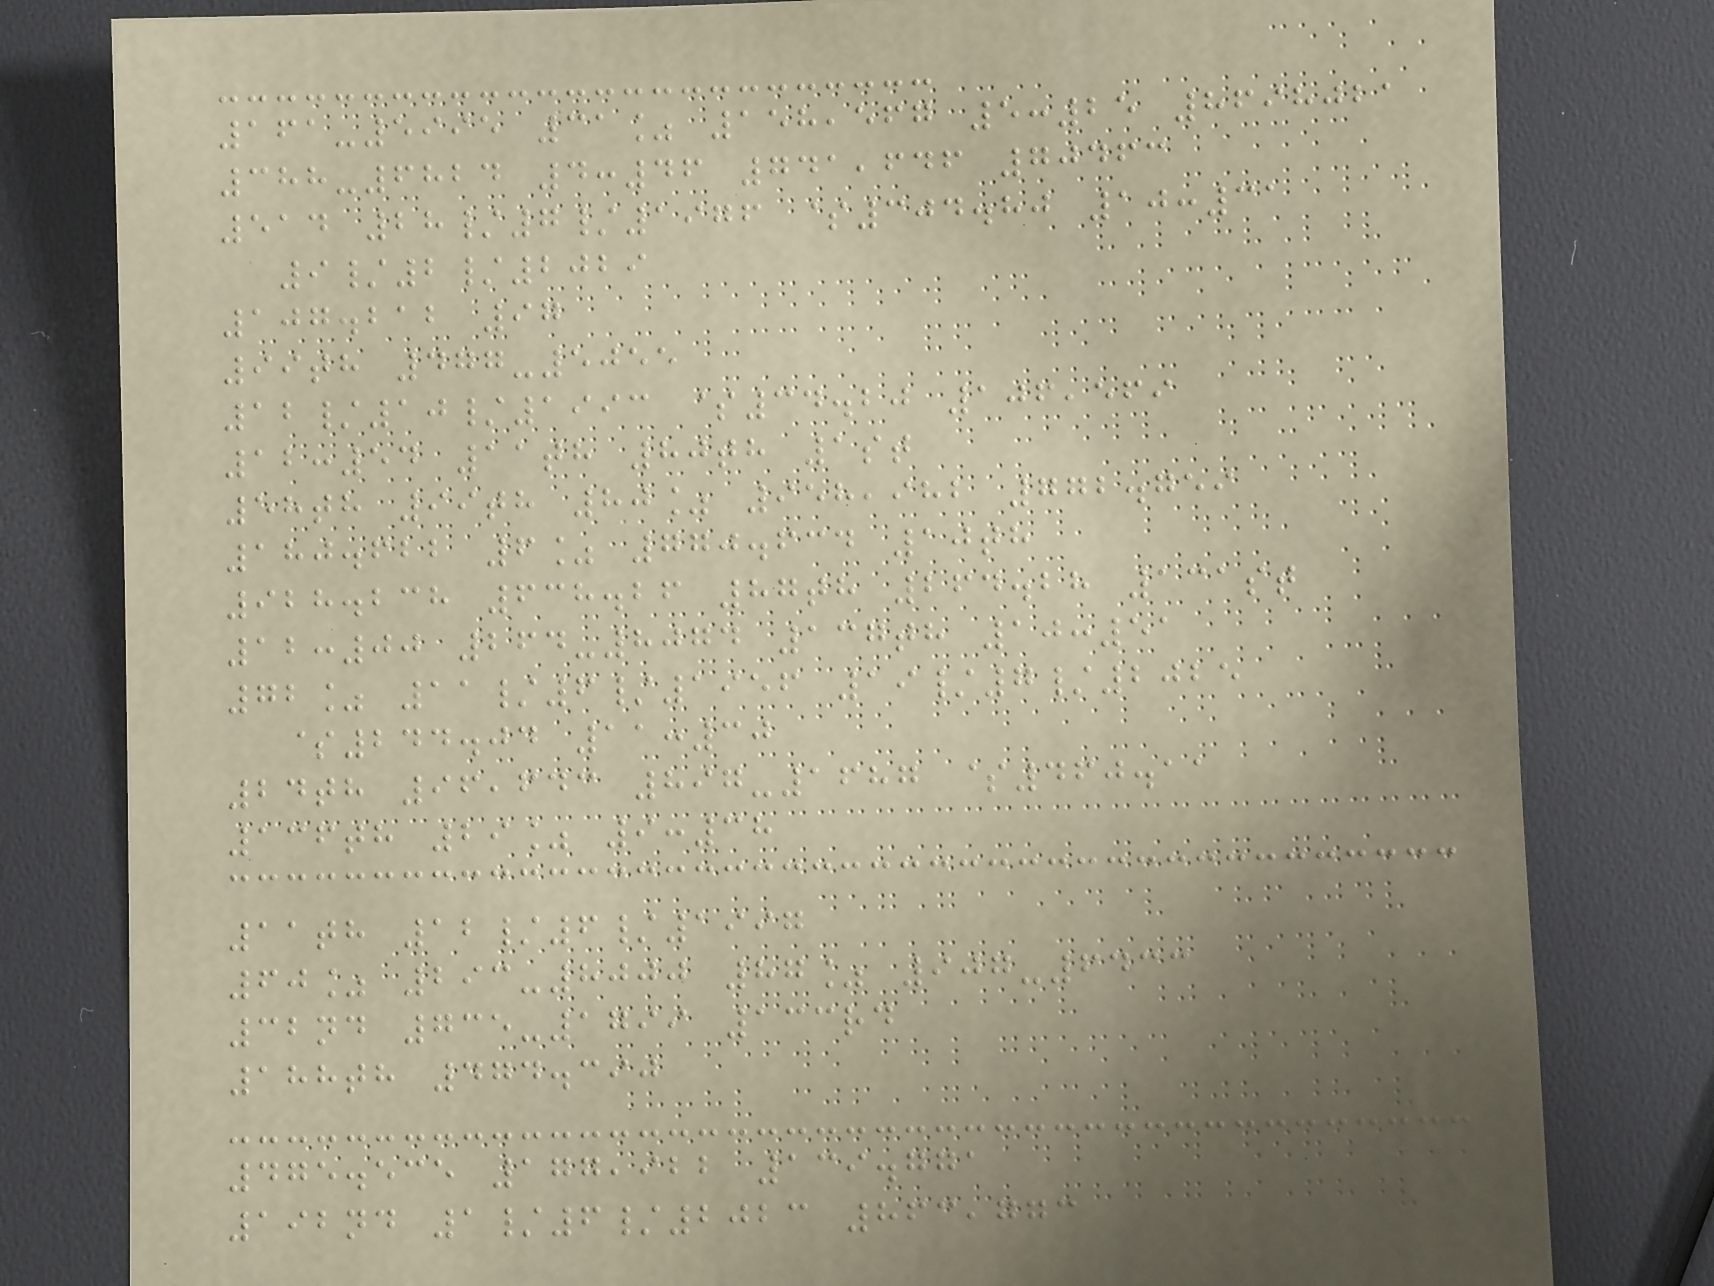161-5995 31% 158,567 5:25 8698021
388-6824 4:46 741,646 70463
514 28/7/1976 $304.80 10:31
9/2/2029
107.212 97
99th 477-5055
12/10/1993 $34.20 106,569
12:54 11th 80th 1st
58th 99th 80% 958,982 772.759
180.622 6% 770.634 10th
928.238 638.26 87th 264.28 131st
12:00 264-8074 137th 10:51
72% 11/6/1956 19/7/2025
$244.04 11:30
24th 96,643 897-1687 $460.11
136th 29% 9:38
11th 12/6/1997
60% 293-8000 87% 907-6433
32nd 735-1799 133rd
188th 474.390
475.535 177,922 139.771
192nd 1/6/2023 863,773
